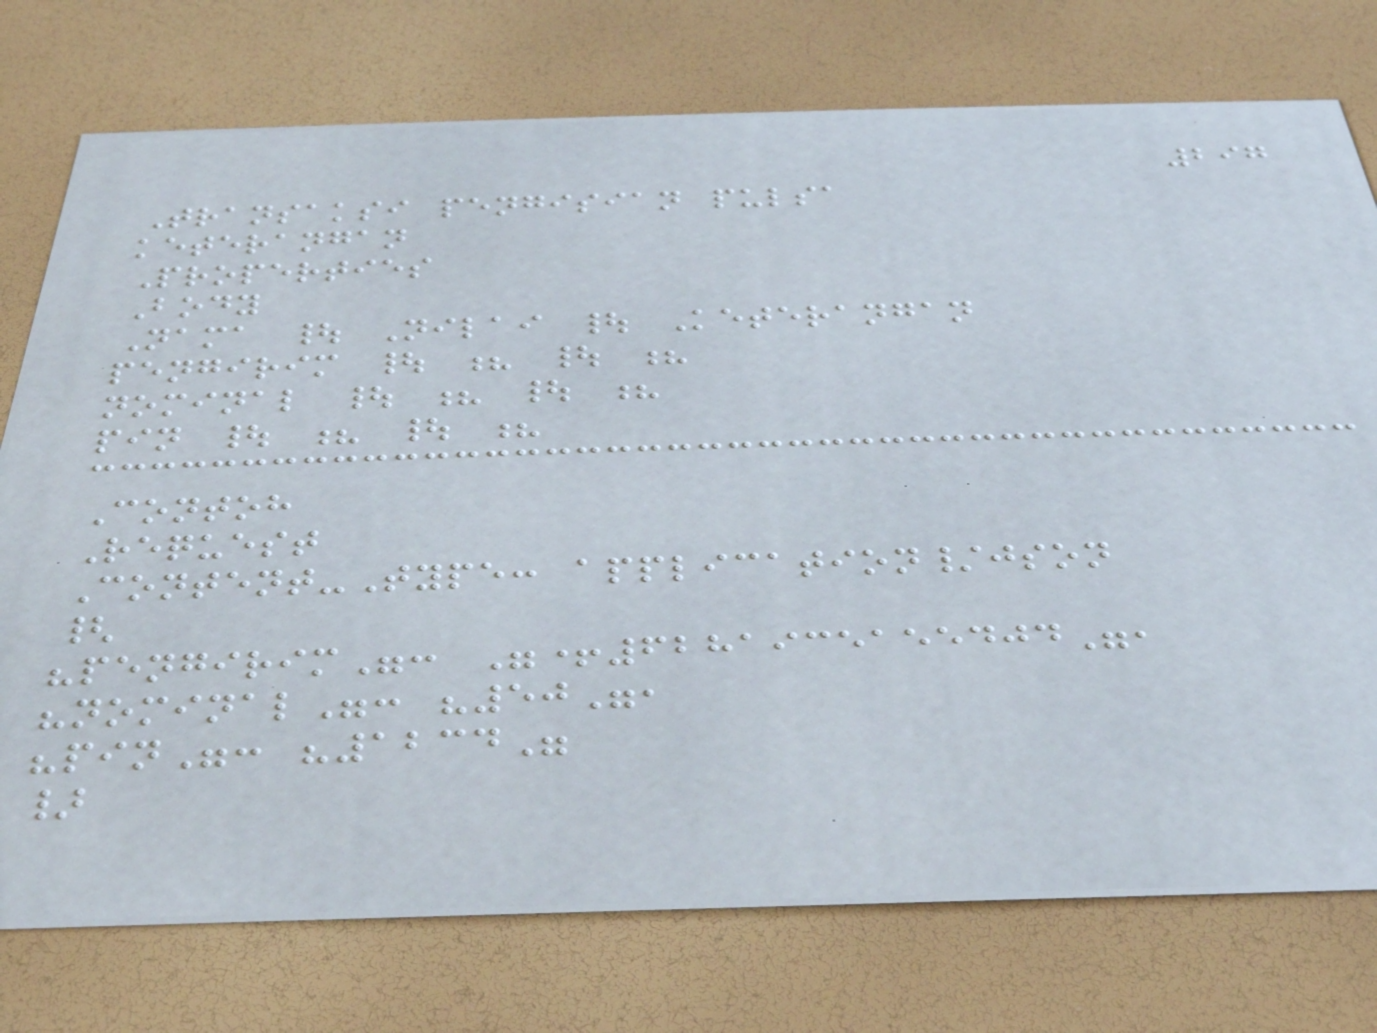297
Transaksi pengisian pulsa
keterangan
Properties
Body
Nama | Nilai | Keterangan
pengirim | ? | ?
nominal | ? | ?
pin | ? | ?
Contoh
Request
Content-Type: application/json
{
"pengirim": "+6281935155404",
"nominal": "50",
"pin": "1234"
}
